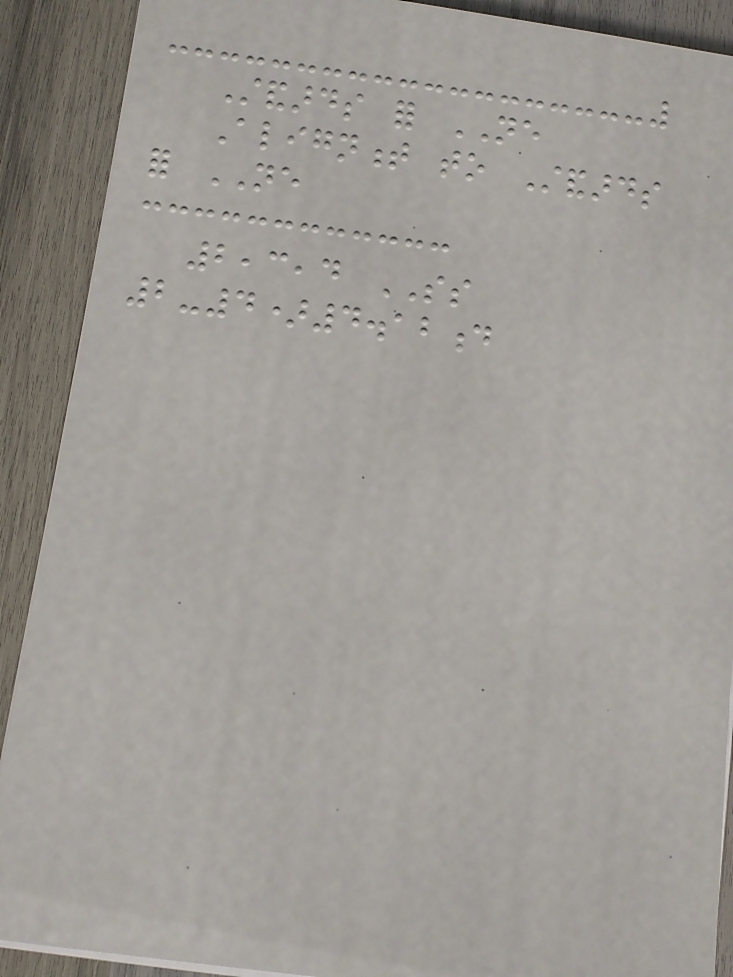Standards for NE
Alignment to Standards
for NE
2,3,4 SS
2-4)4.12d
